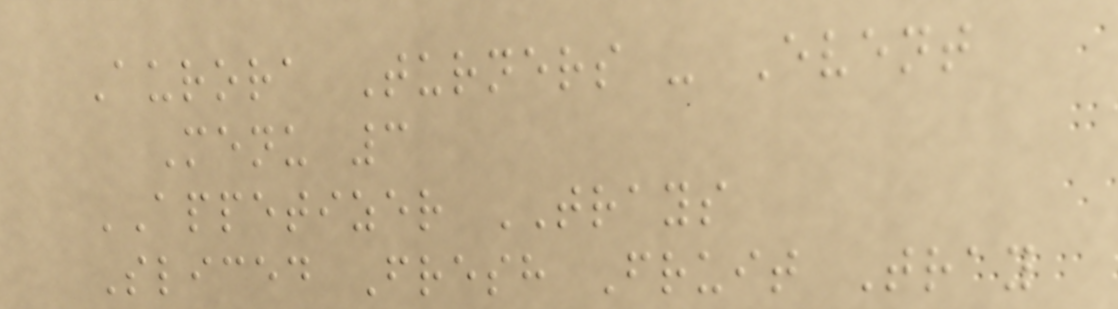Aurora Turners - Event
Menu 3
APPETIZER TRAYS
Sliced Fresh Fruit Tray
